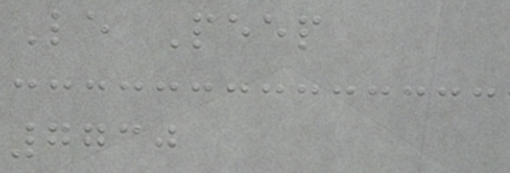Le Peep
7730
